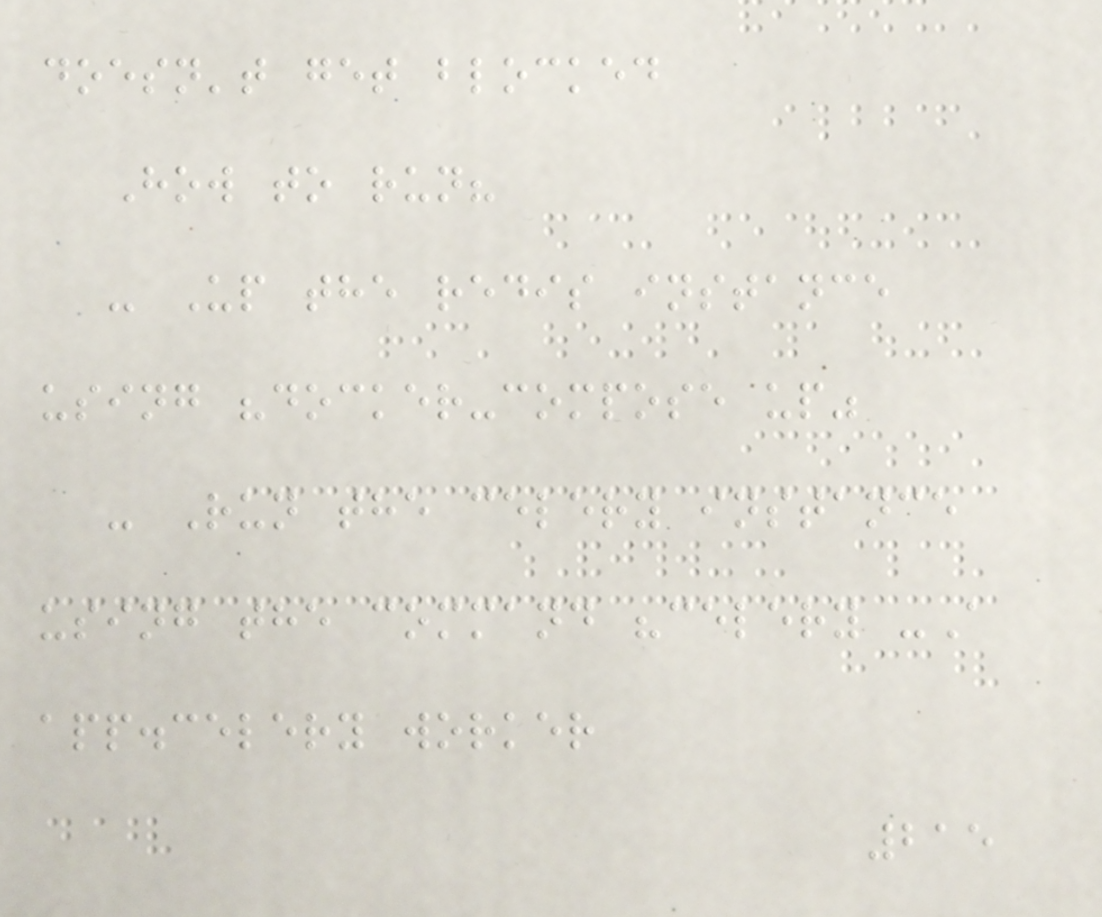doesn't get blocked
How to run?
- Up the redis instance
using "docker-compose up"
- Run the celery instance
using the command "celery -A
app.celery worker
215
